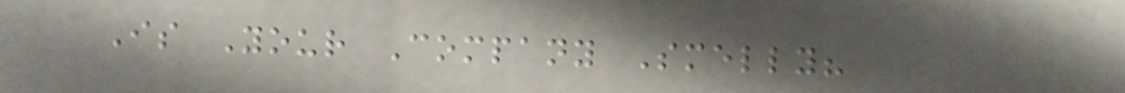Is Your Company Smelly?
